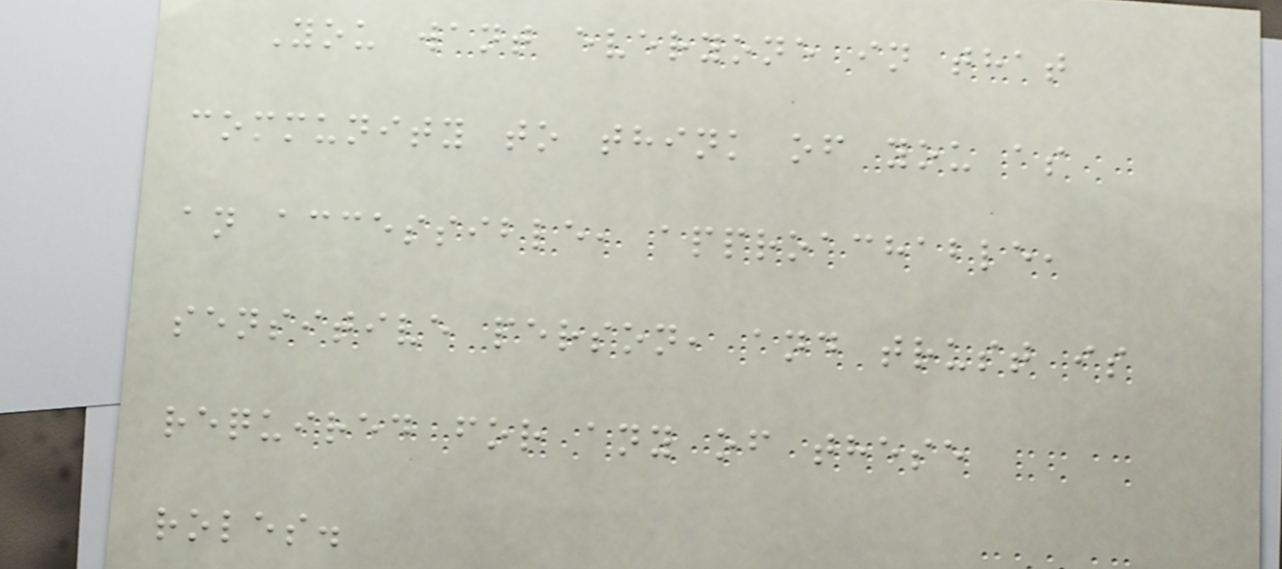You want everyone in that
community to think of you as
an accessible, approachable,
sensitive person, and trust is
required for any of these
roles.
